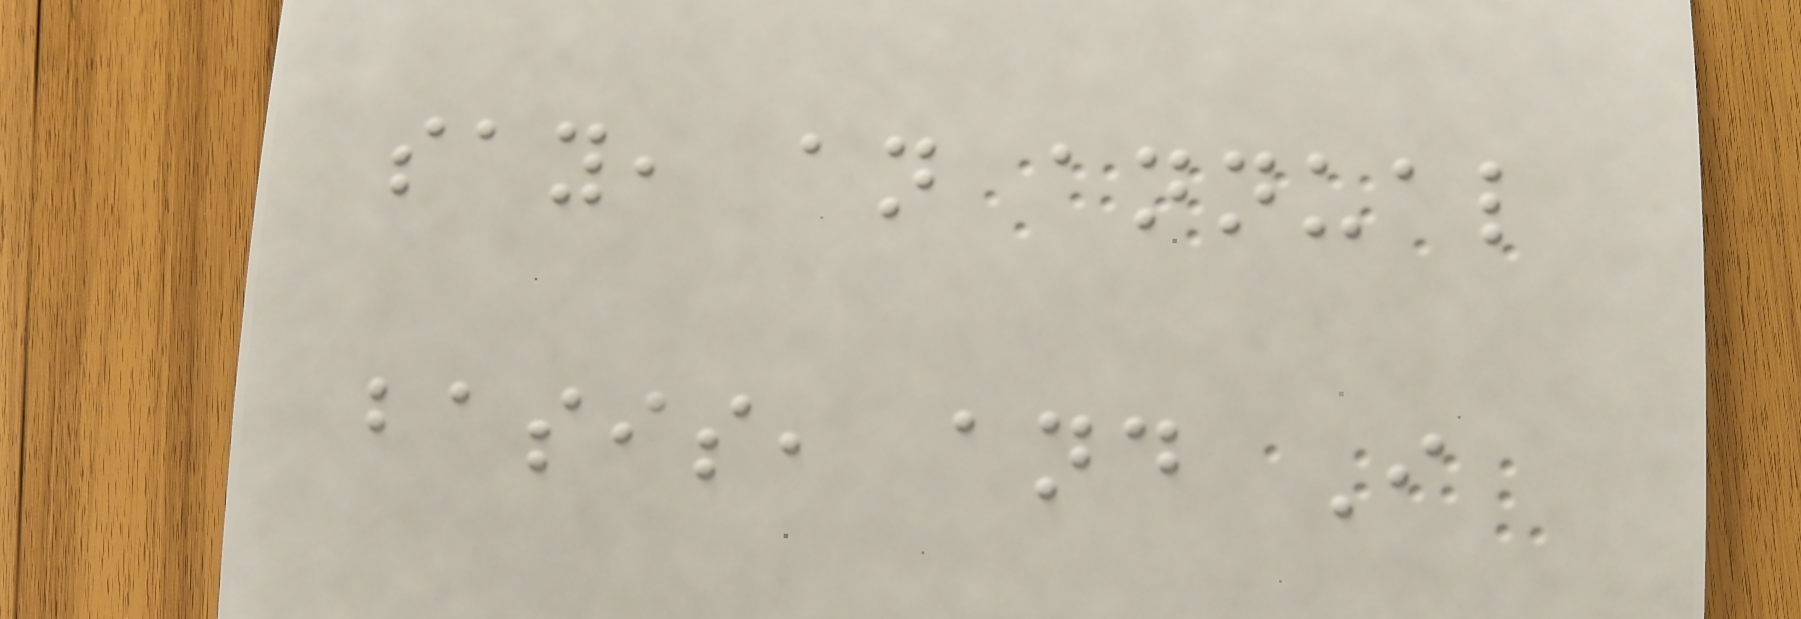say, an annual
basis, and I
